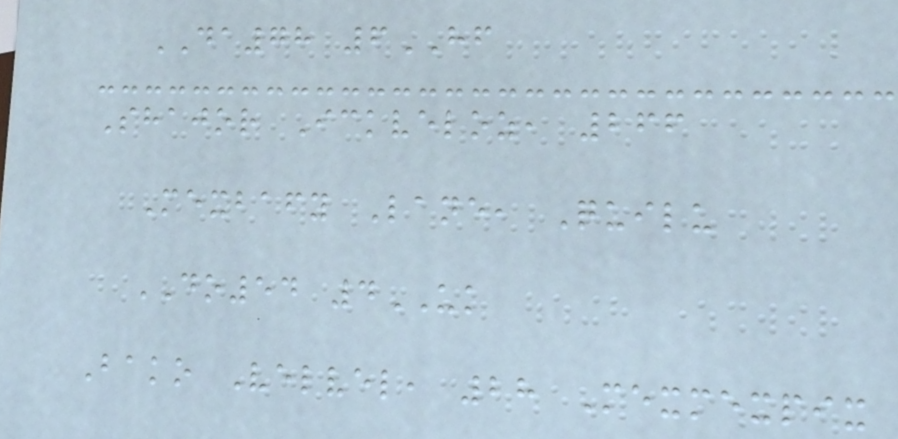DA78 6HF
Shajor Ickveloz, 266
Mexbafy Lane, Quilu
DO54 4UK
Bako Velvel, 28 Mexmexpix
